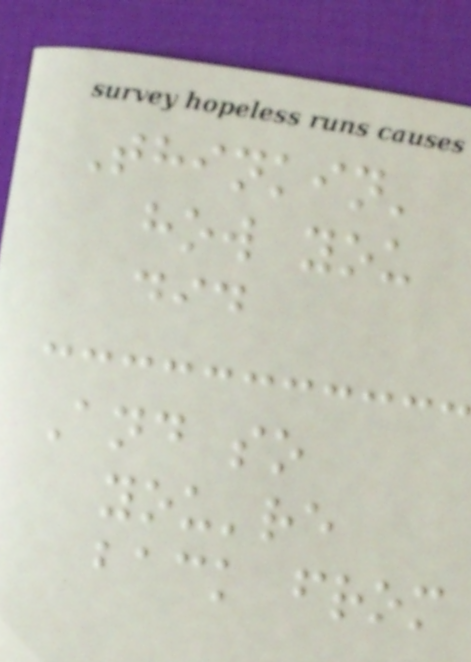Thinkin'
how you
did
And so
you're
back from
